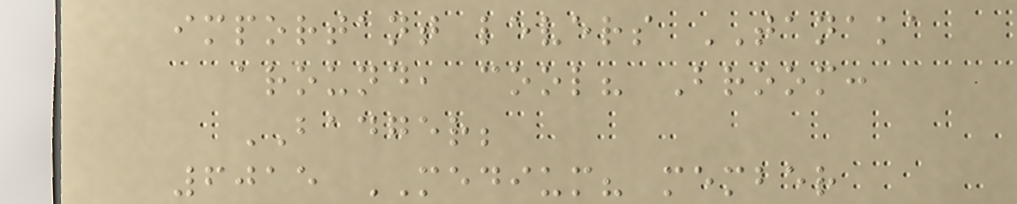important levers TANAKA
around, cool? Broom:
BADGER;
6015 MEDIUM? member
